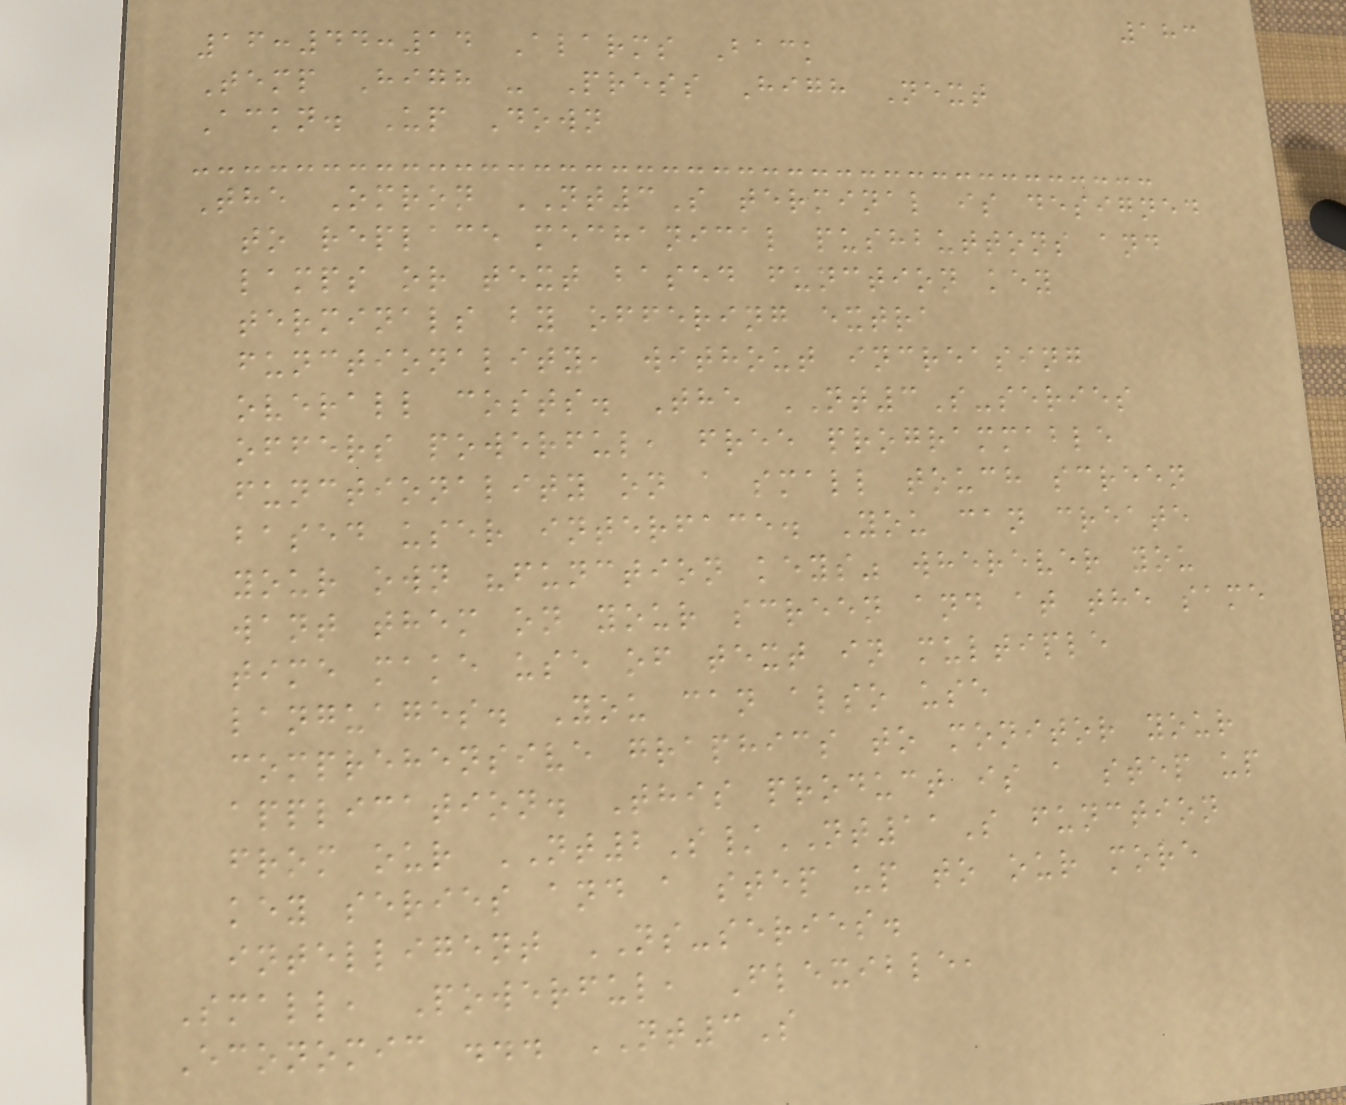183
16:44:14 Alarms Back
Temp High - Press High Next
Ackn. Up Down
The Omron NT3S terminal is designed
to replace mechanical pushbuttons and
lamps or text based function key
terminals by offering extra
functionality, without increasing
overall costs. The NT3S-series
offers powerful, free programmable
functionality on a small touch screen
based user interface. You can create
your own "function keys" wherever you
want them on your screen and at the same
time make use of text in multiple
languages. You can also use
comprehensive graphics to monitor your
application. This product is a step up
from our NT2S/NT11S function
key series and a step up to our more
intelligent NS-series.
Small, Powerful, Flexible,
Economic ... NT3S
